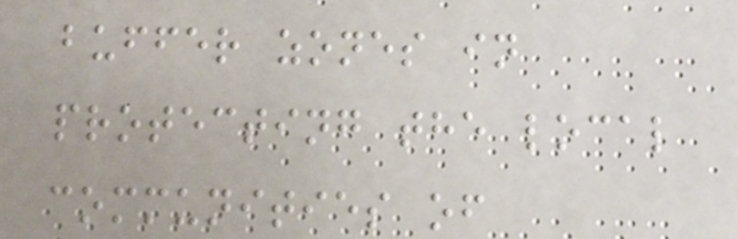buffer zones in
protecting the local
communities of
